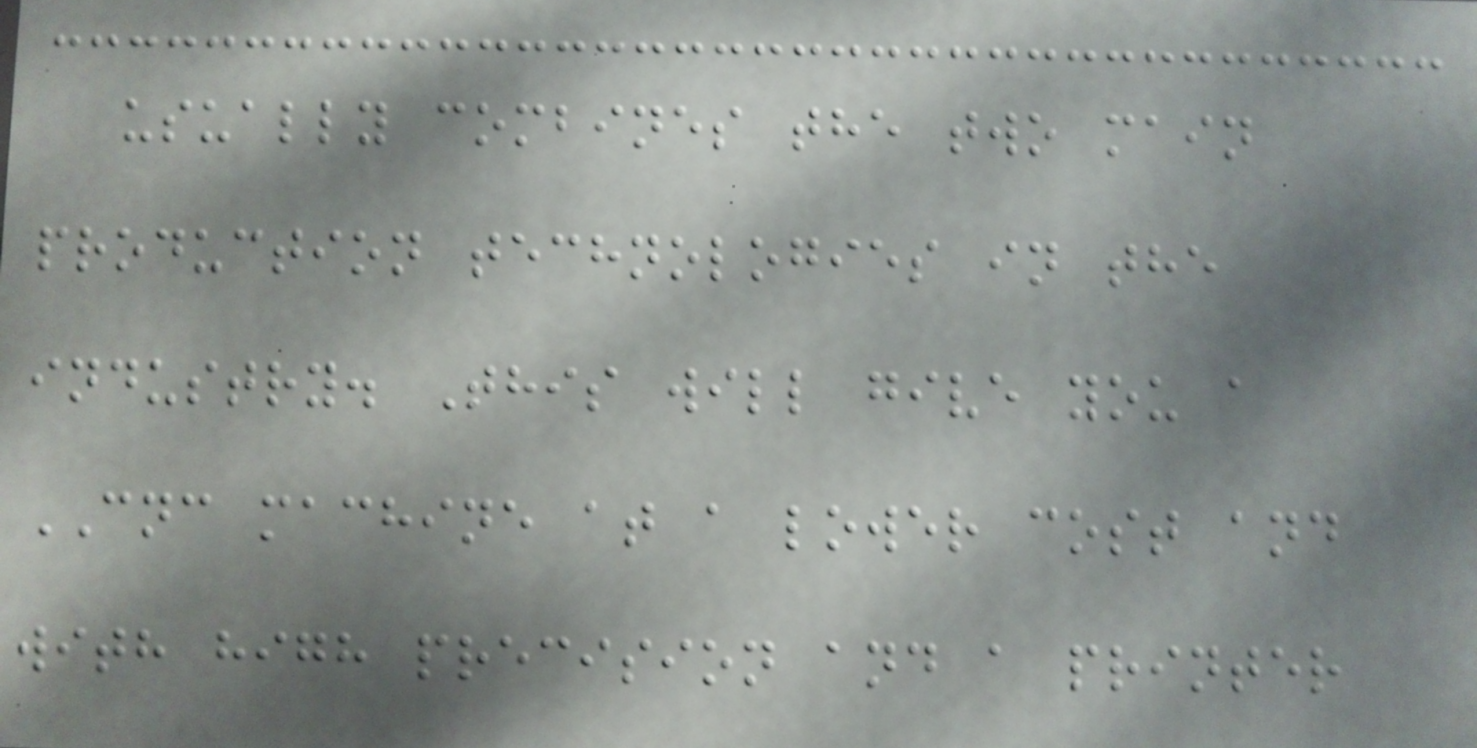usually combines the two main
production technologies in the
industry. This will give you a
CNC machine at a lower cost and
with high precision and a printer
